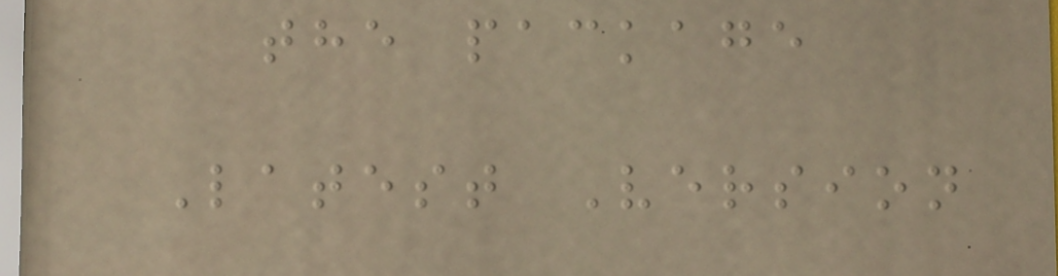the package
Latest Version
